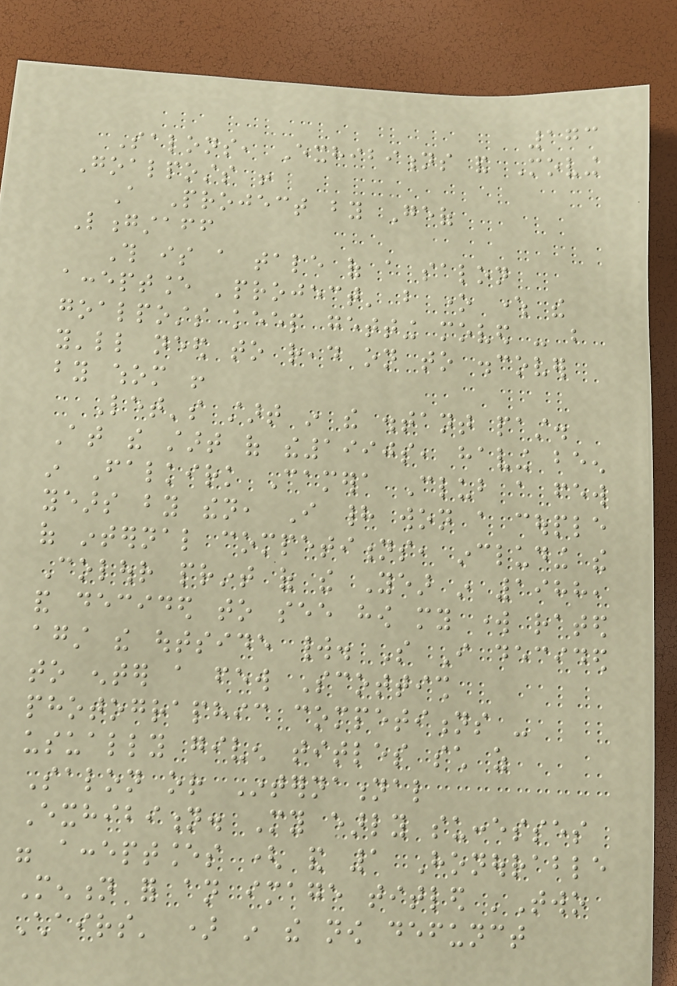173
Salons, Exhibitions and Moving
Goalposts !
A Project by Geof
Longstaff
This is a tale of a salon
acceptance 'project' but one where the
goalposts keep getting moved - but
you'll need to read on to discover
by whom !
Let's start in the distant past.
At the start of the1990s, having been
in Falkirk Camera Club a few
years by then, I had won a couple
of internal competitions, including the
Colour print of the Year in 1988,
and decided to see how my work rated
against the outside world. So I decided
to enter a few Scottish
photographic competitions -
usually given titles such as
Salon or International
Exhibition. My early successes
were acceptances ( and 1 Honourable
Mention for an image titled 'Two
Chairs' ) in the now defunct
